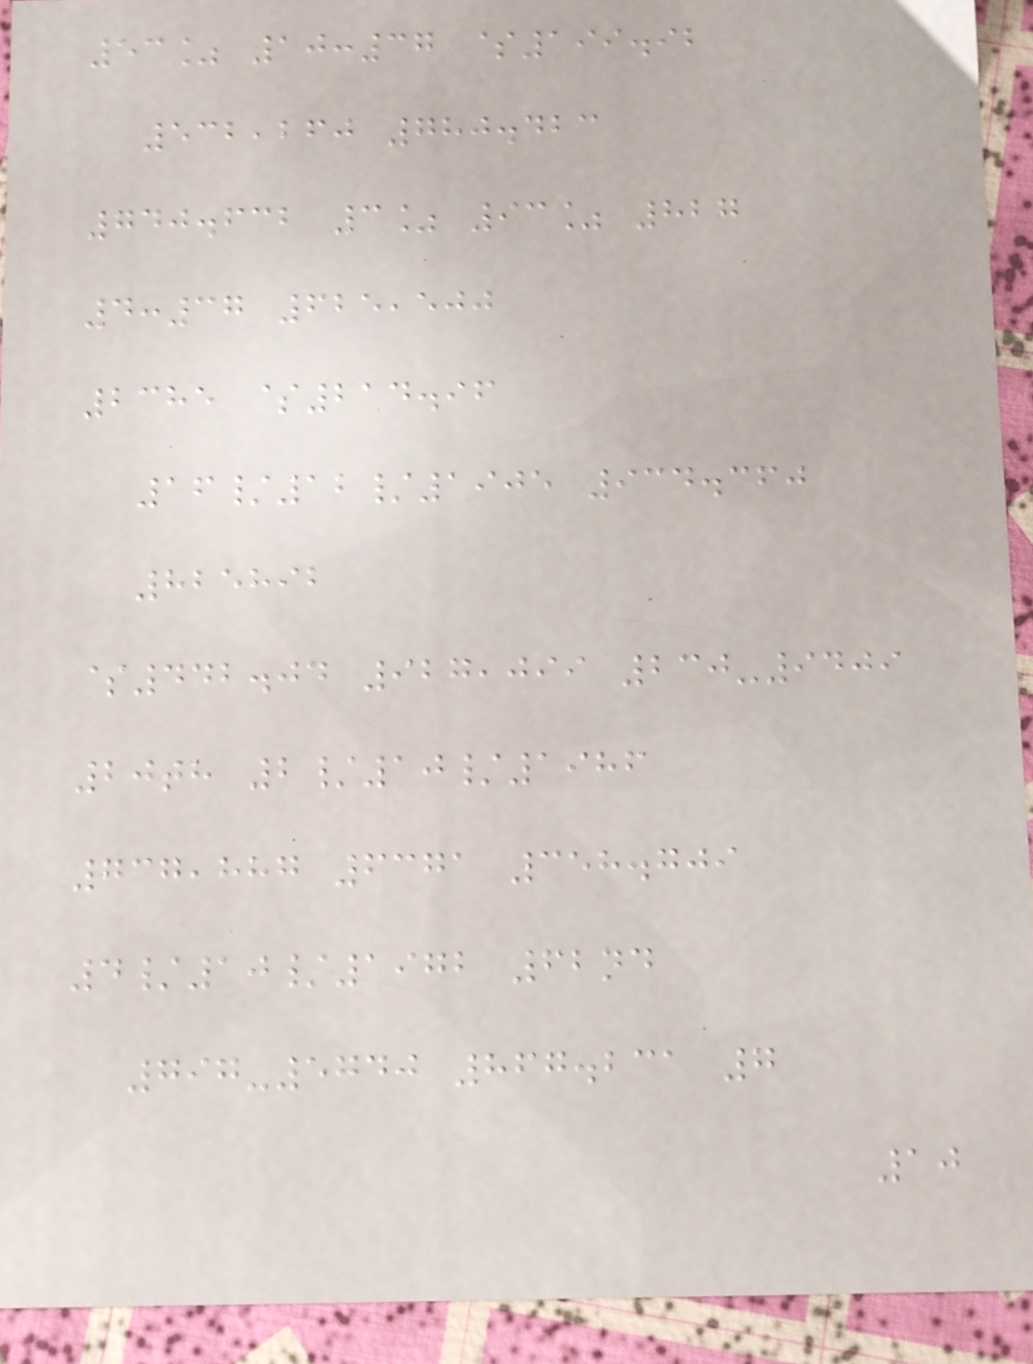53% 10:37 $199.92
532,260 780.423
740.632 3% 93% 827
4:37 625,500
2385 $214.96
16/12/1905 934.360
825892
$442.04 927,099 230-9409
20th 2/10/1986
737,887 6371 358.709
4/10/1972 62nd
797-5740 867.231 7
10
